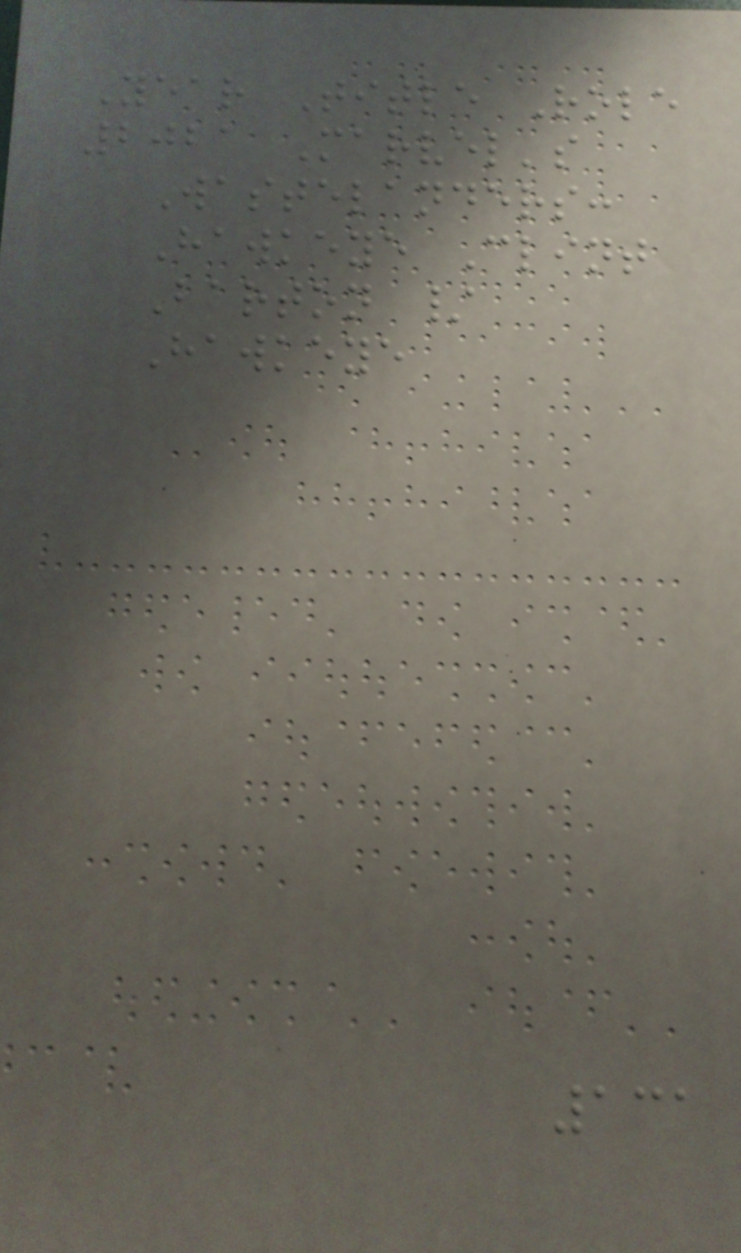Year Title Role
2021 Marvel's
Wastelanders:
Hawkeye Clint
Barton /
Hawkeye
131
